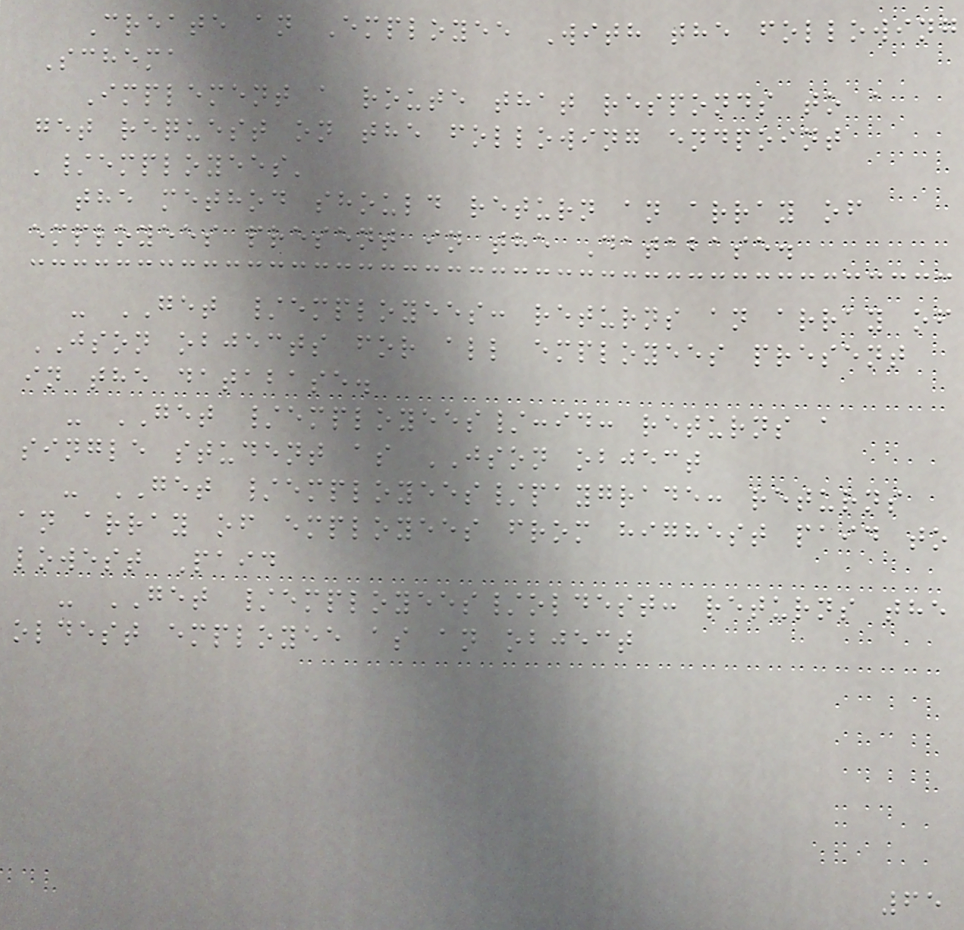Create an Employee With the following
Schema
Implement a route that responds to a
get request on the following endpoint
'/employees'
the method should return an array of
employees present in the Database.
- GET /employees: returns an array of
JSON objects for all employees present
in the database.
- GET /employees/:id: returns a
single student as JSON object
- GET /employees/paygrade: returns
an array of employees from highest paid to
lowest Paid
- GET /employees/oldest: returns the
oldest employee as an object
65
